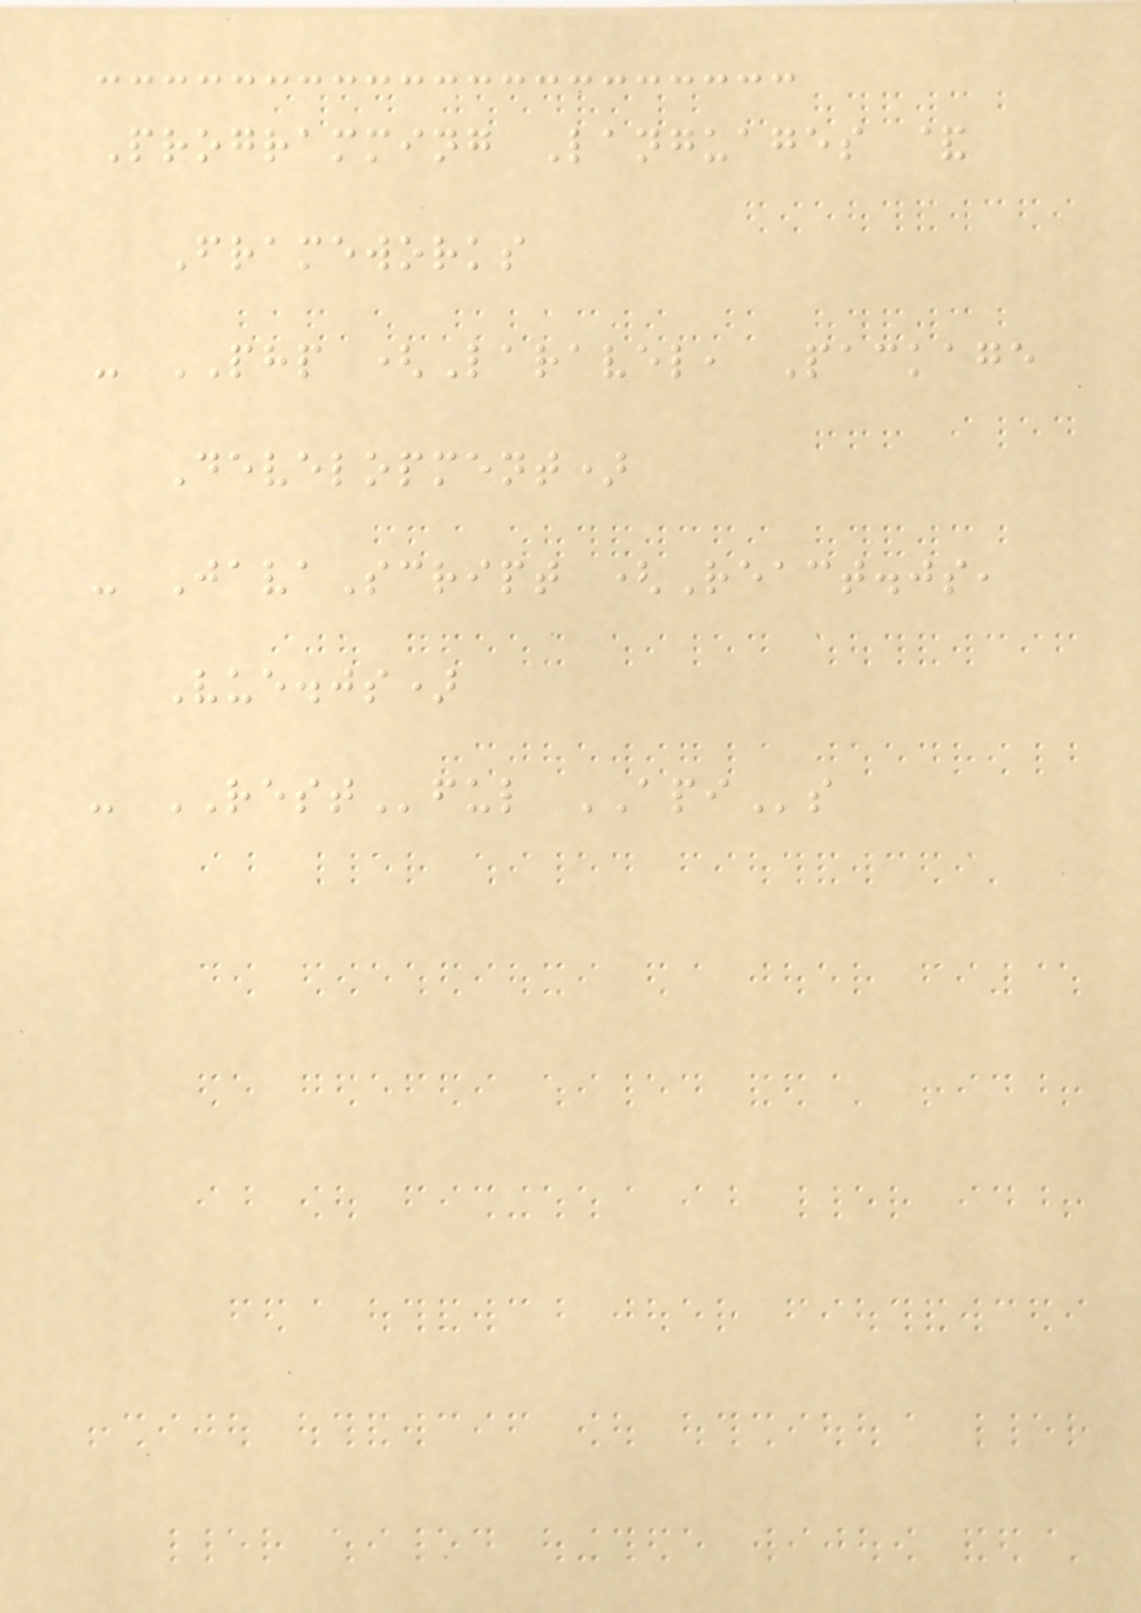Programming Languages &
Frameworks
- PHP (Laravel, Package
Development)
- JavaScript (React.js,
Vue.js)
- RESTful APIs
